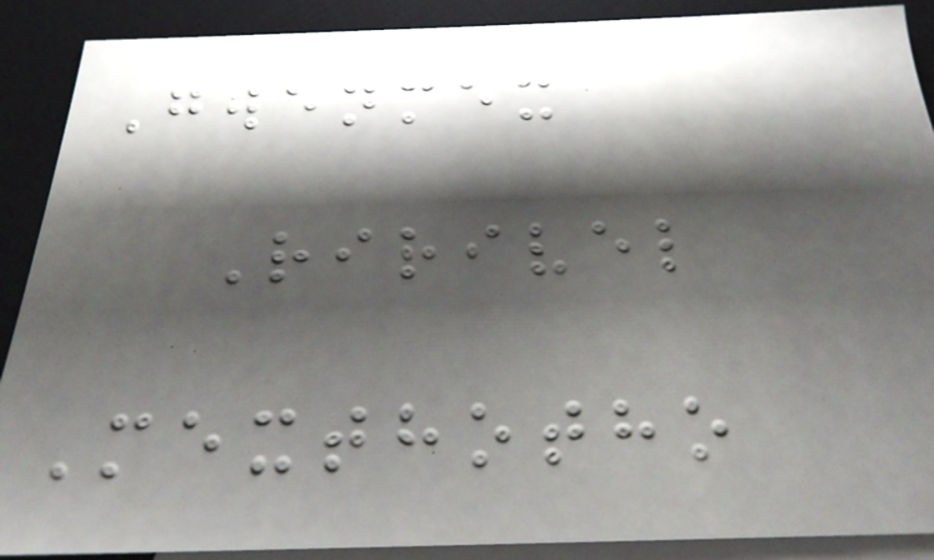Gwenmex
Ririvel
Mexthotho
